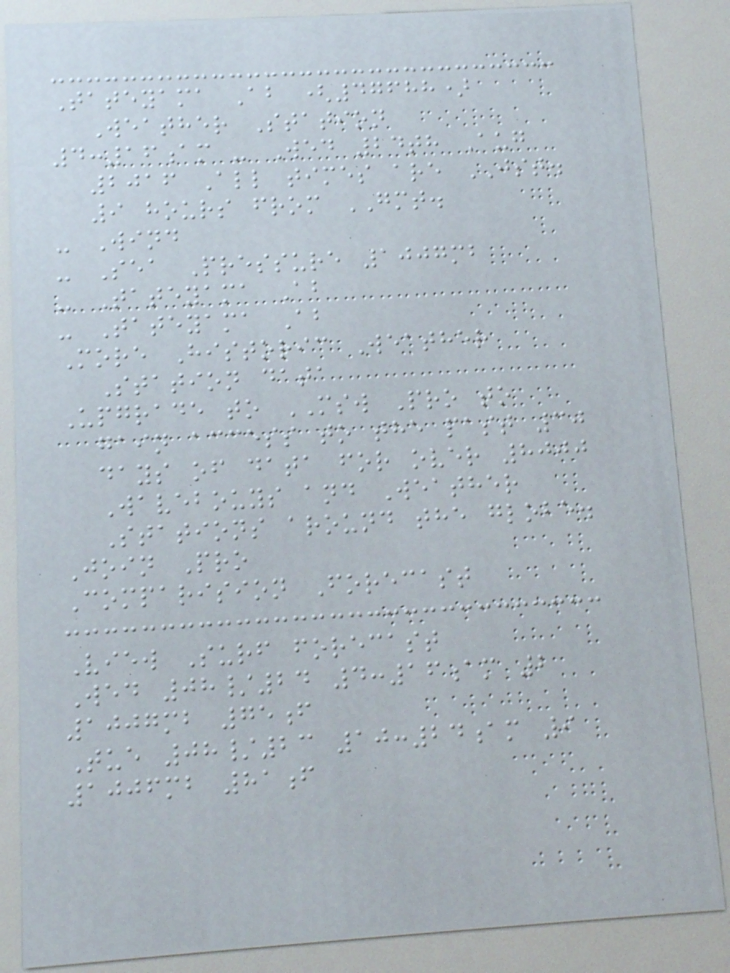Tateyama Ab (47688)
Weather Station
4:16am - Wed 24th Aug
2016 All times are JST.
9 hours from GMT.
- Wind
- Sea Pressure 1007mb
- Tateyama Ab
- Tateyama Ab
More Historic Weather
Station data
Upgrade to MSW Pro to
gain access to the past 30
days of data for over 8000
Wavebouys and Weather
Stations around the globe.
Join Pro
Comparision Forecast
View Surf forecast
Wed 08/24 4:16am 2
1007mb 75f
Tue 08/23 10:24am 9
1006mb 81f
